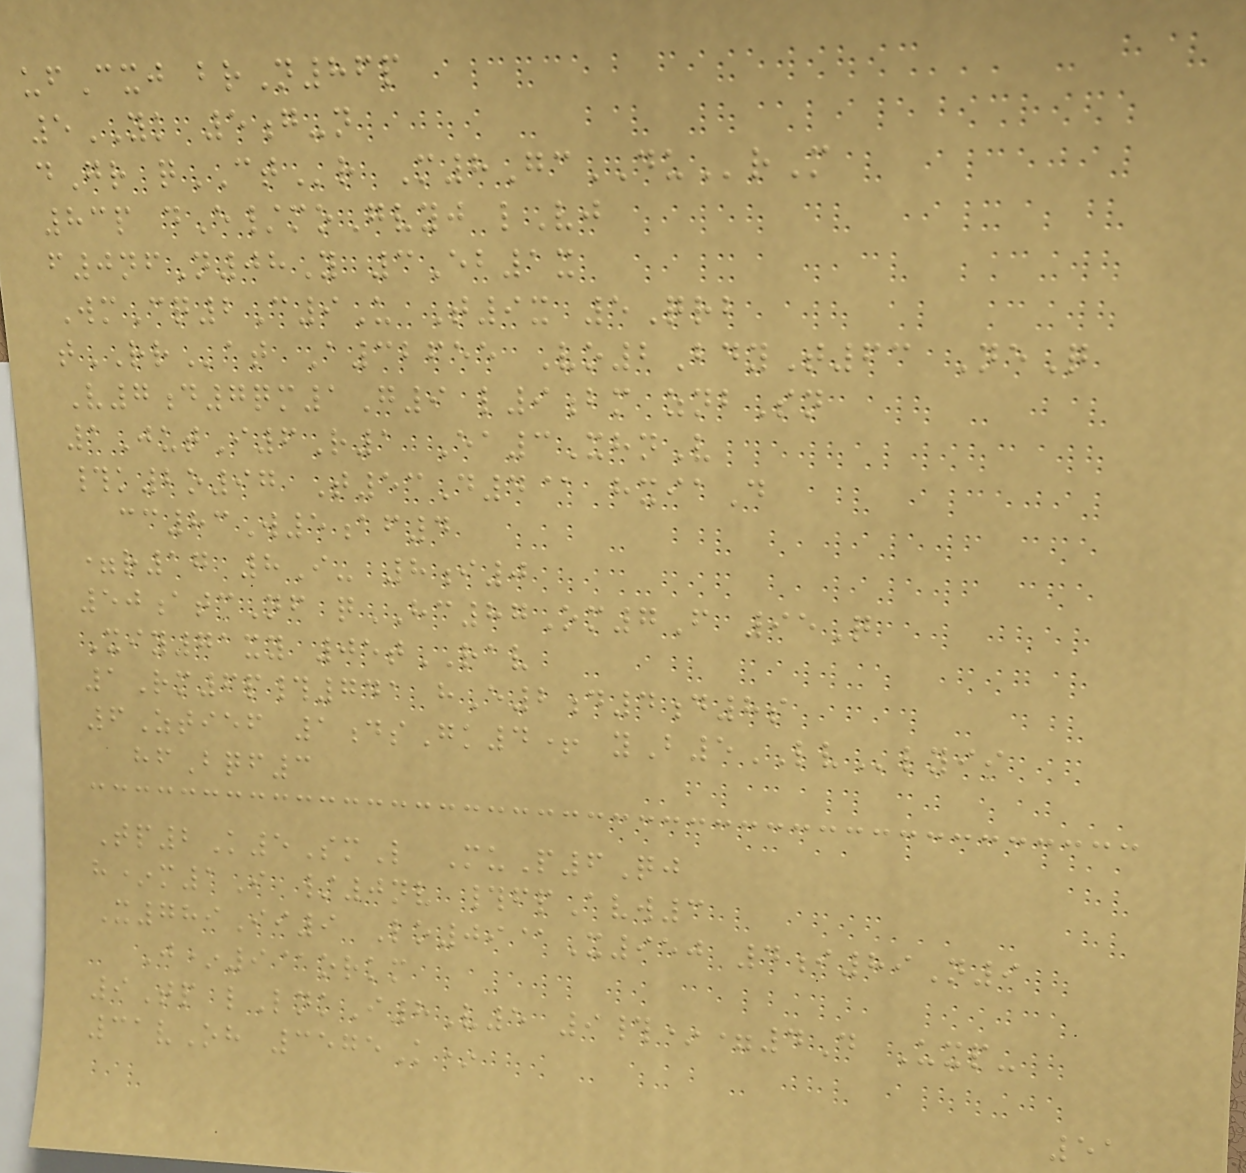ufCxj brN86p
5YK 5g-n
dGr qCTr M8GcDUrM
83p dE/moGvyj lVj
f0nfN08Y 3Eb1x
WmCq2C9U T9x 5Qrb
tRRat A32655 Vo2BdyT63 NeQ
V7d7qm1G9 l9bm znbSn
1JutI6R1 Ea3XhnV
#k2o97 T53D4@ hxiaD
cc83W5af4
=r17 8I- 8i0
50atcNf qHC87Om7F 95Q
Xiy71xy 05tRAV
1Rm6p#741 hE2d4d8s
6Ztief 1dsGk4+ yB5LVlyii
hfBqf3
Tp2K5SmL MuP6Qj
h*m1I /0nv #fpAvw3
X789Ii9 Lo09@X950 4i89N9
J*9@orkm
9Tp lLnkI8V5 9#*=4D Uxp-
31vOh 3575K*
51
